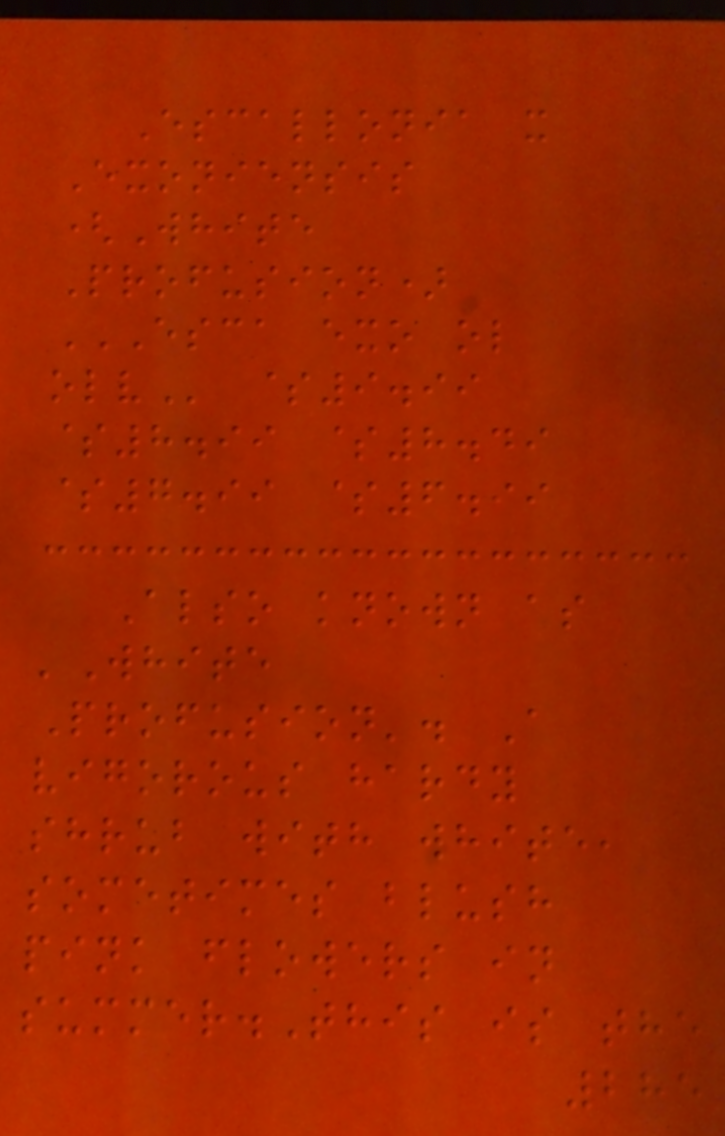Escallonia x
Exoniensis
(White
Profusion)
ESCA EXO OL
OLV $9.99
$8.99 $8.49
$7.99 $6.99
Also known as
'White
Profusion'. A
vigorous hardy
shrub with white,
sometimes blush
pink flowers in
summer.This is the
285
